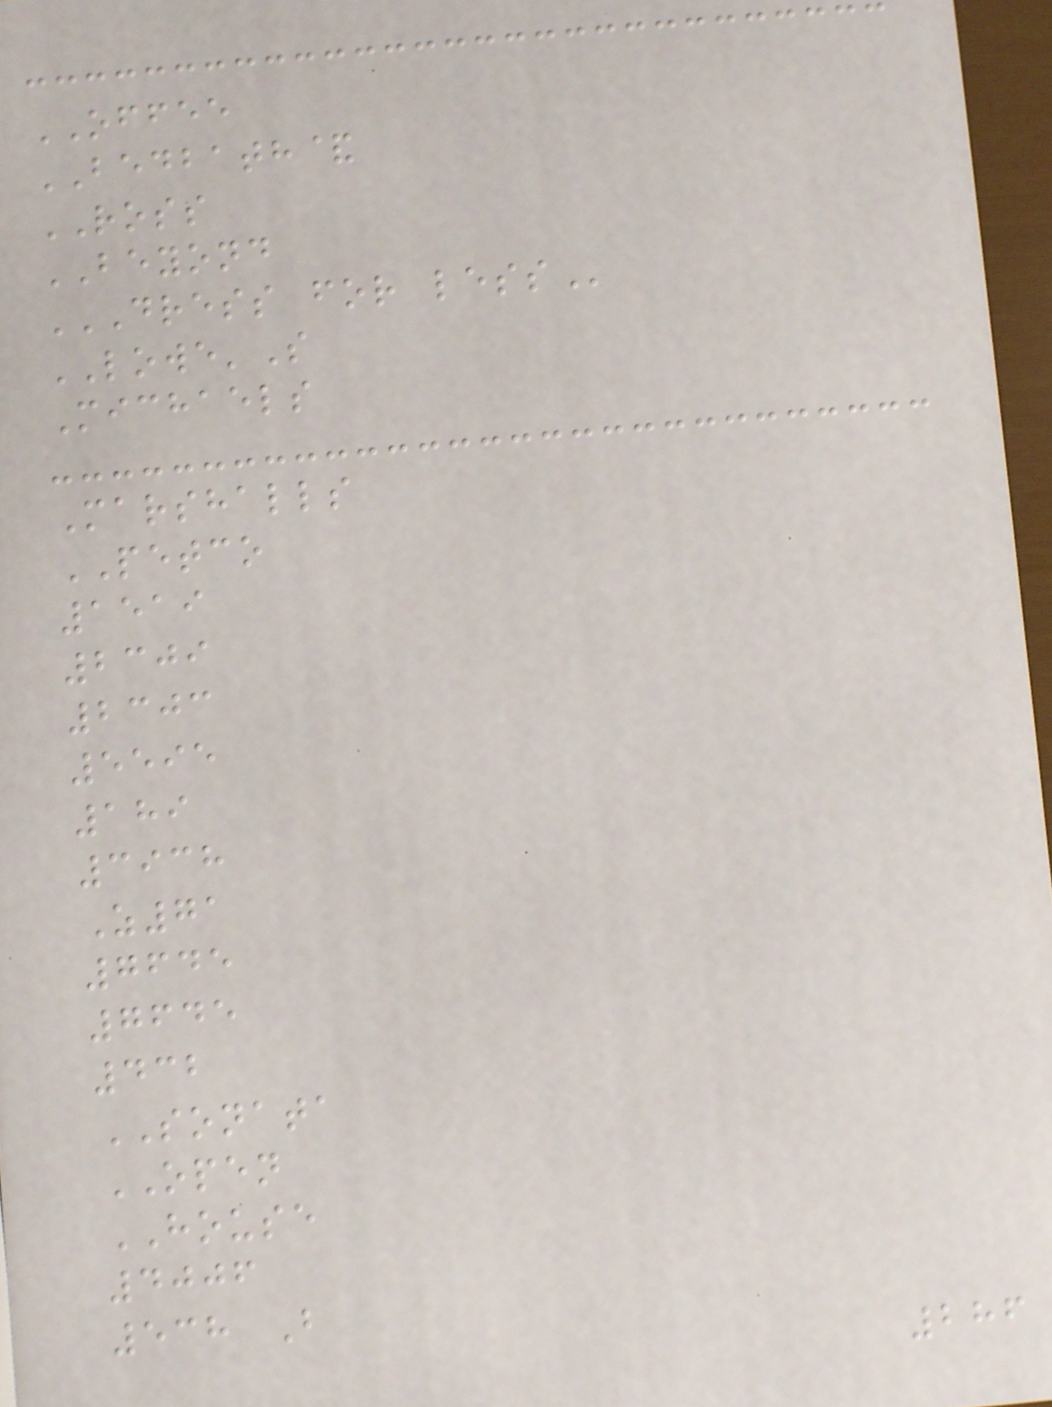OFFEE
BEDBATH&
ROSS
BEYOND
DRESS FOR LESS
LOWE'S
Michaels
Marshalls
PETCO
1519
2309
2303
5595
189
3938
Z71
7645
7645
432
SONATA
OPEN
HOUSE
4006
538 B
286
